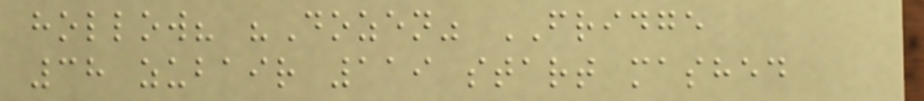hollow? "Dozen" FRIDGE
38 zubair 119 start mashed
